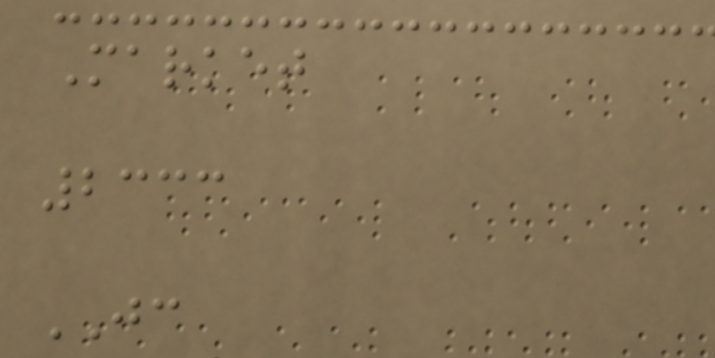Market
2333
JC
